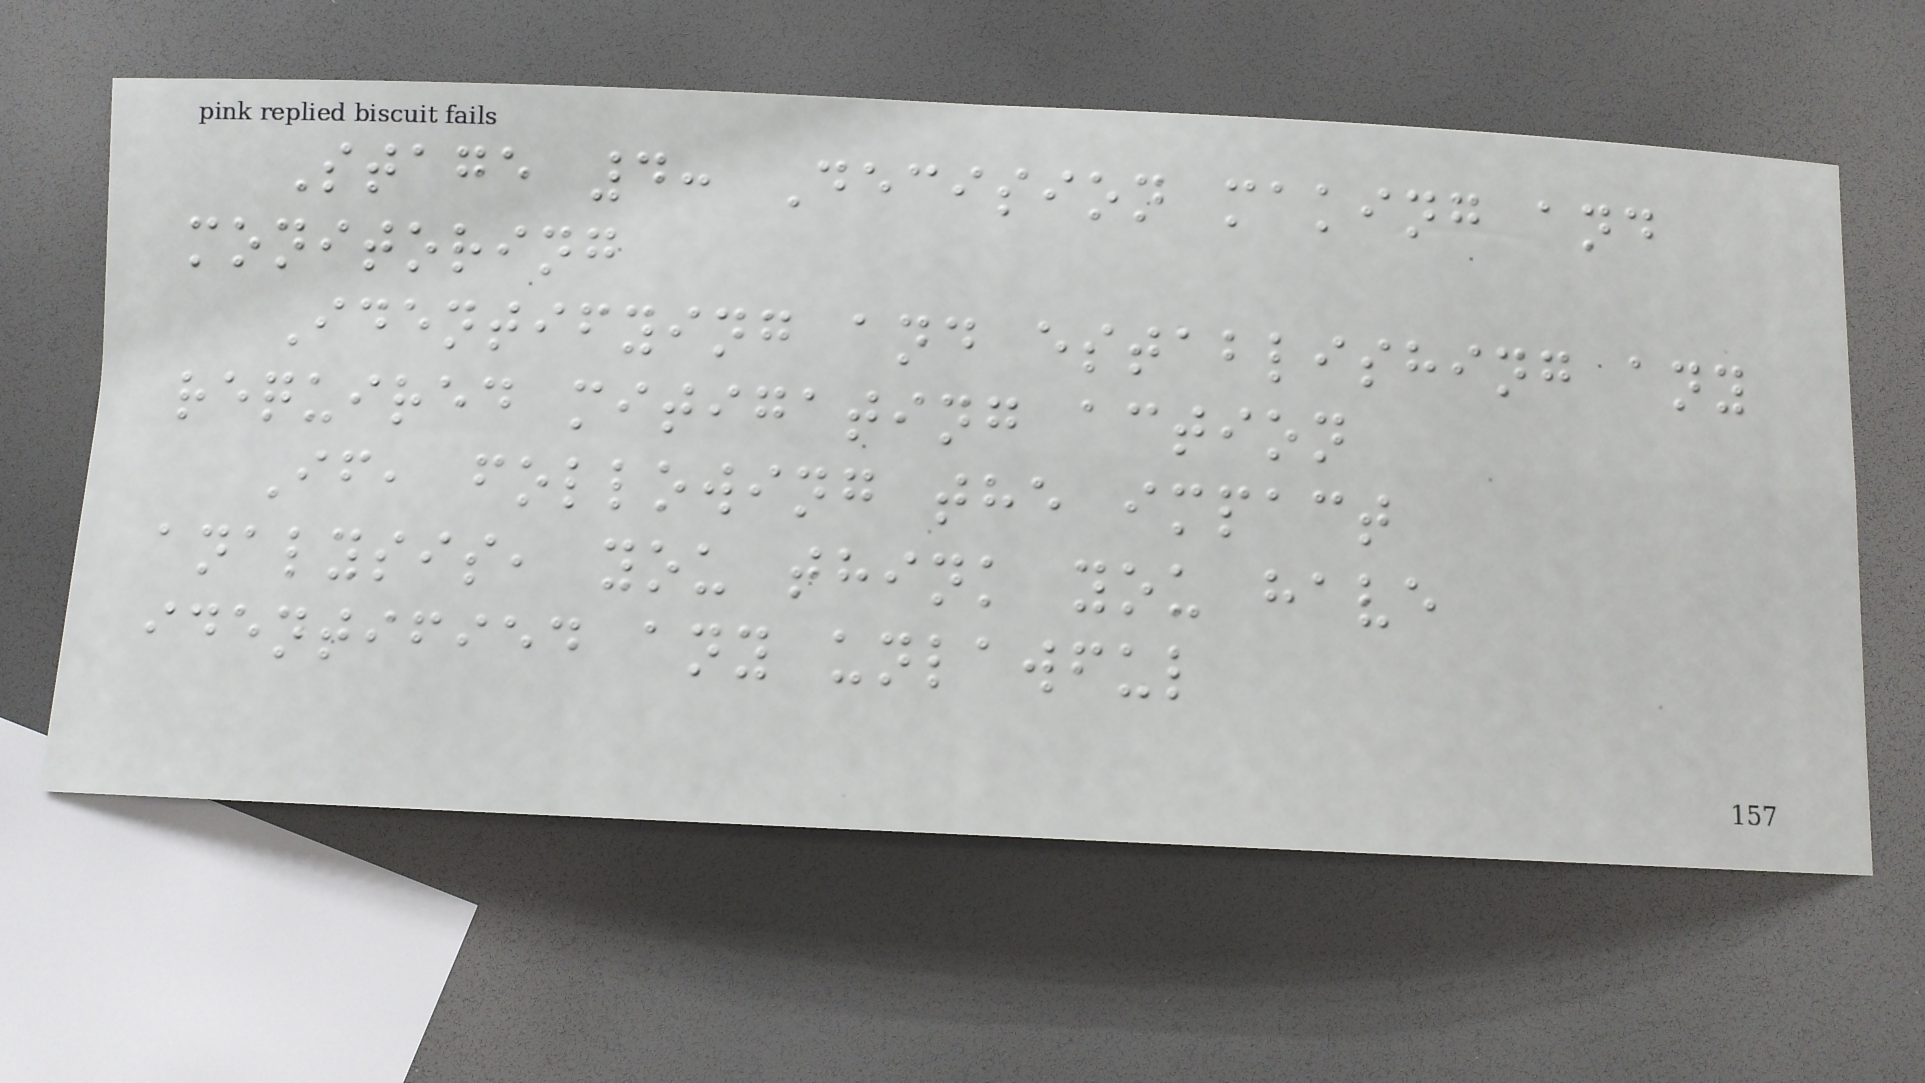Stage 4: Decision making and
monitoring
Identifying and establishing any
required mitigating action
If, following the impact
analysis, you think you have
identified any unlawful
